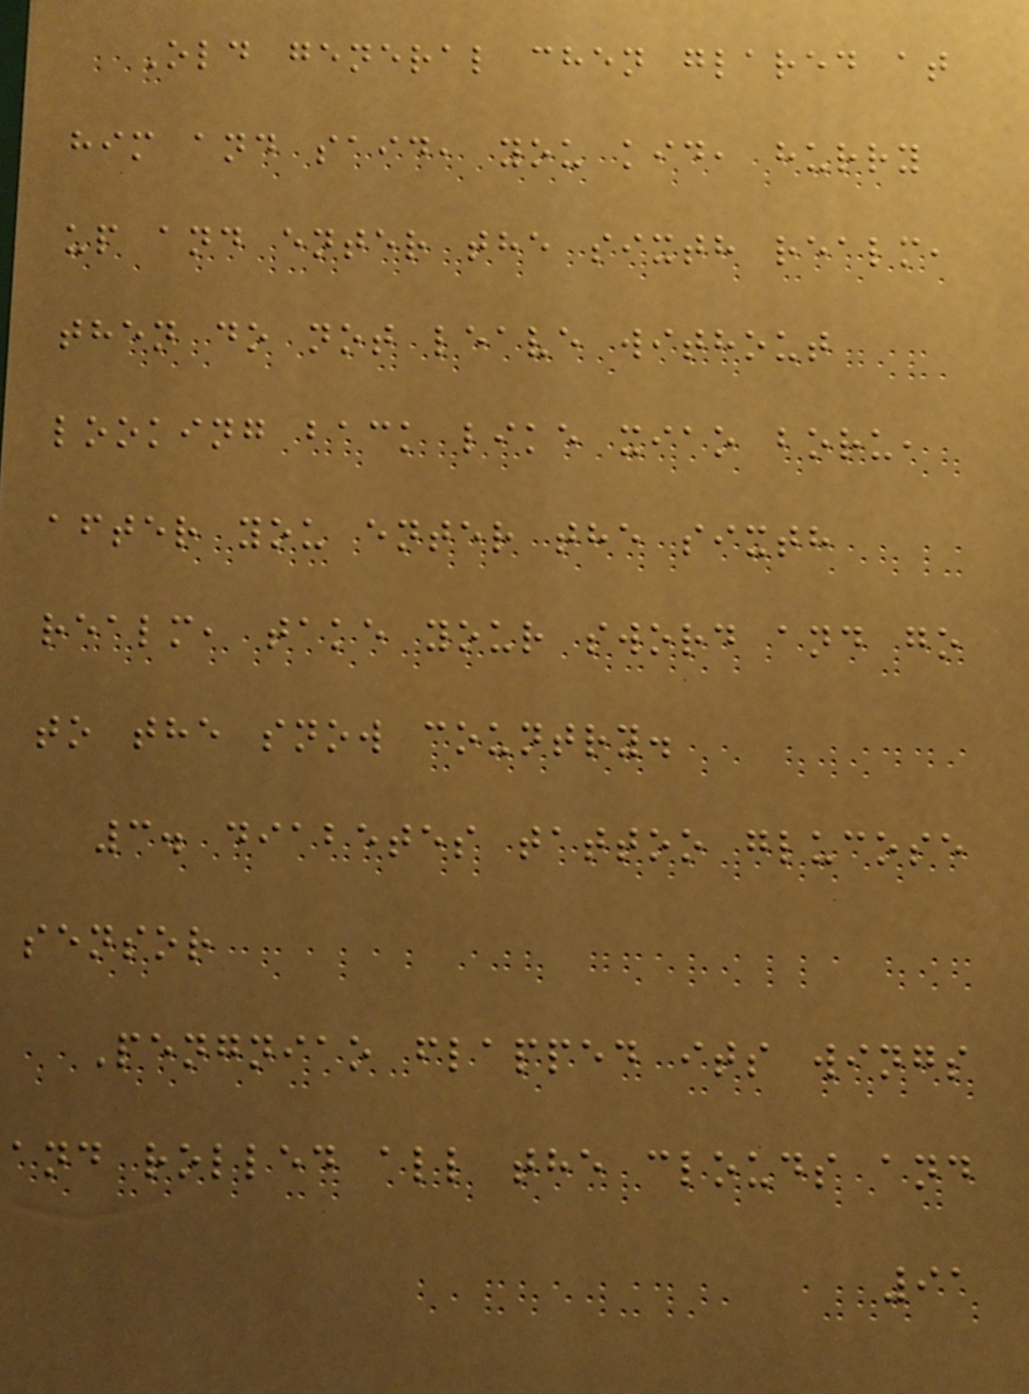Old general chen glared at
him and said, you kid, hurry
up and enter the sixth realm,
then do not leave without
looking back like xiao boru,
after you enter the sixth
realm, take your sword and go
to the snow country.
3. diabetes tattoo glucose
sensor
Pengniao flapped its wings
and rolled all the clouds and
91
